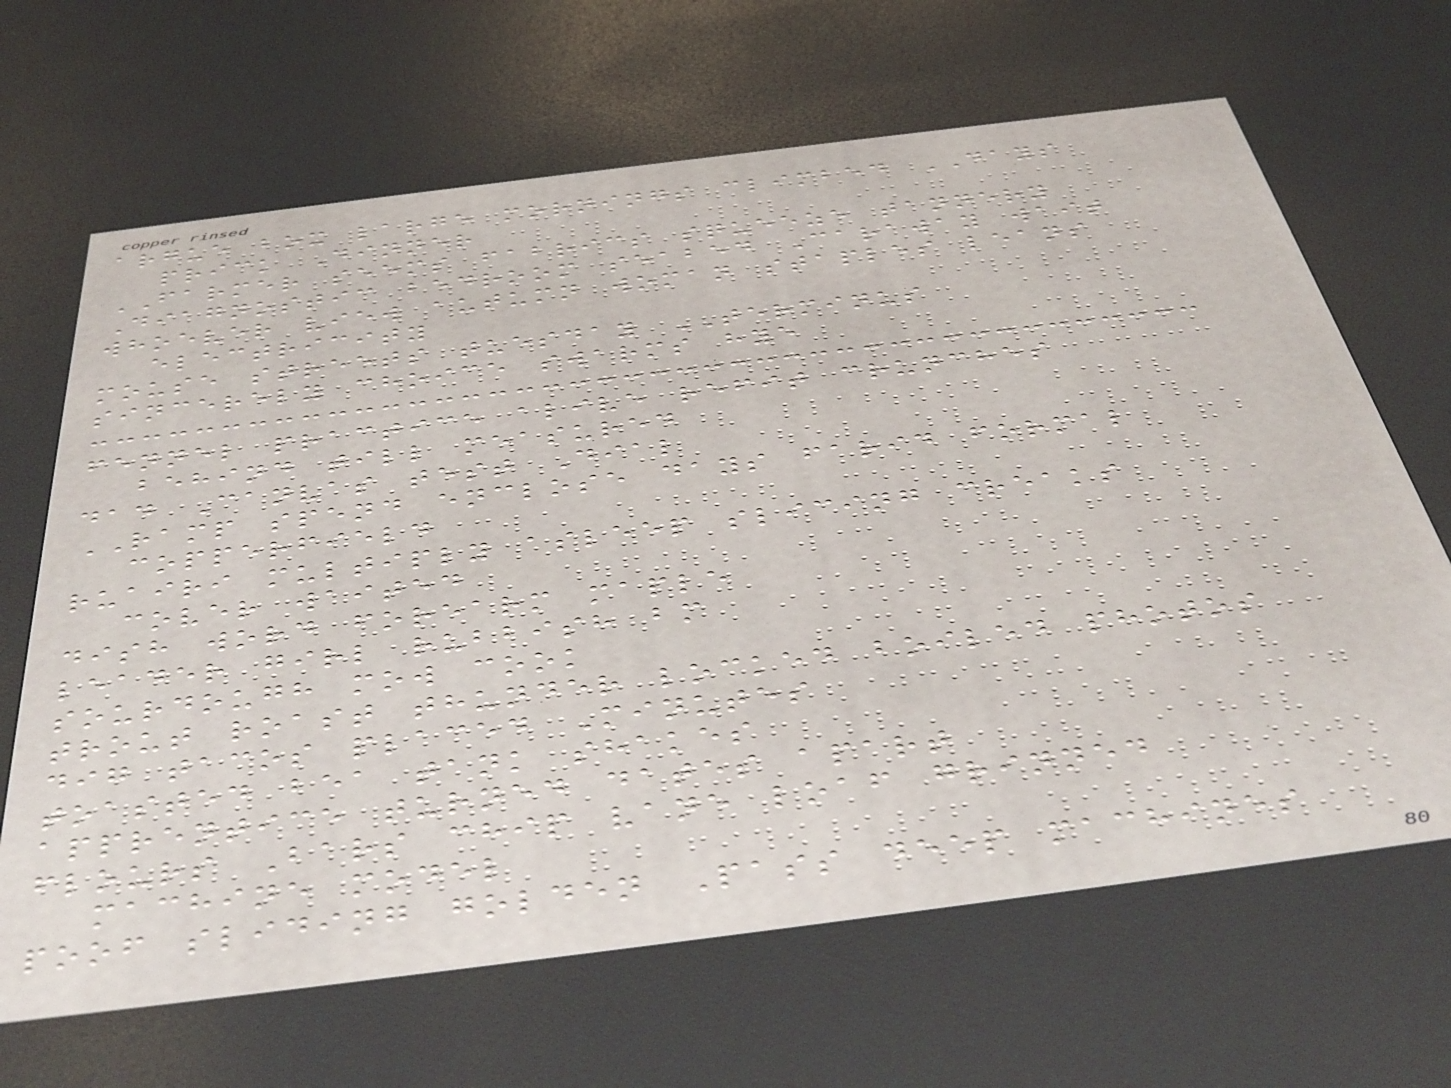argue box large mornings climbed DAYS
prick Dinner
FARMER seems fabrics squeeze tannery
Diagnostic bedroom seabed Caraway wait
whoever view autumn woman staples leans
electricity
mouse streets tuesday TERMINUS
sincerely choice swarms hye
fennel practice alive refit crunches
behind till measured
dad Canvas test Dial
RAMP spend enclose days farid formal
copperfield
ruairi multiply asleep slicing creaks
cover waited
dish word forearm maple
leader girl rubbish bm
sourdough mow cook
trout roast thunder locked boiled photos
dig tacos placed Minutes
toasted bea tank shakes
apprentice turned dates apart
flours Bars chip vane loaf grinned
machine model
poof sliding golden Pass deep machines
